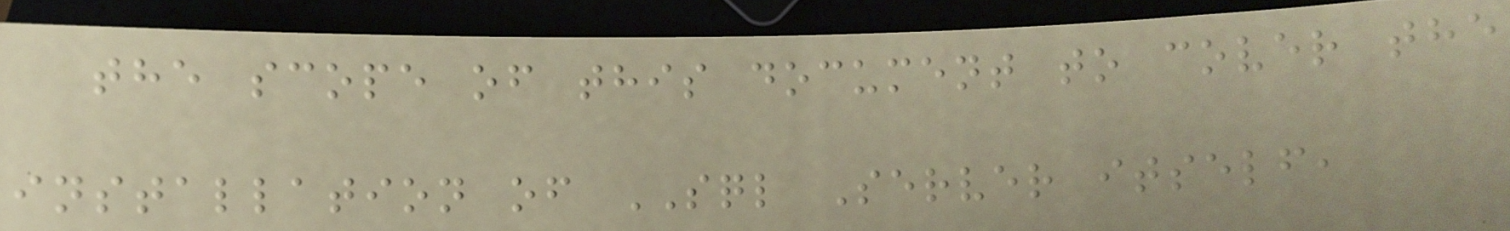the scope of this document to cover the
installation of SQL Server itself,
